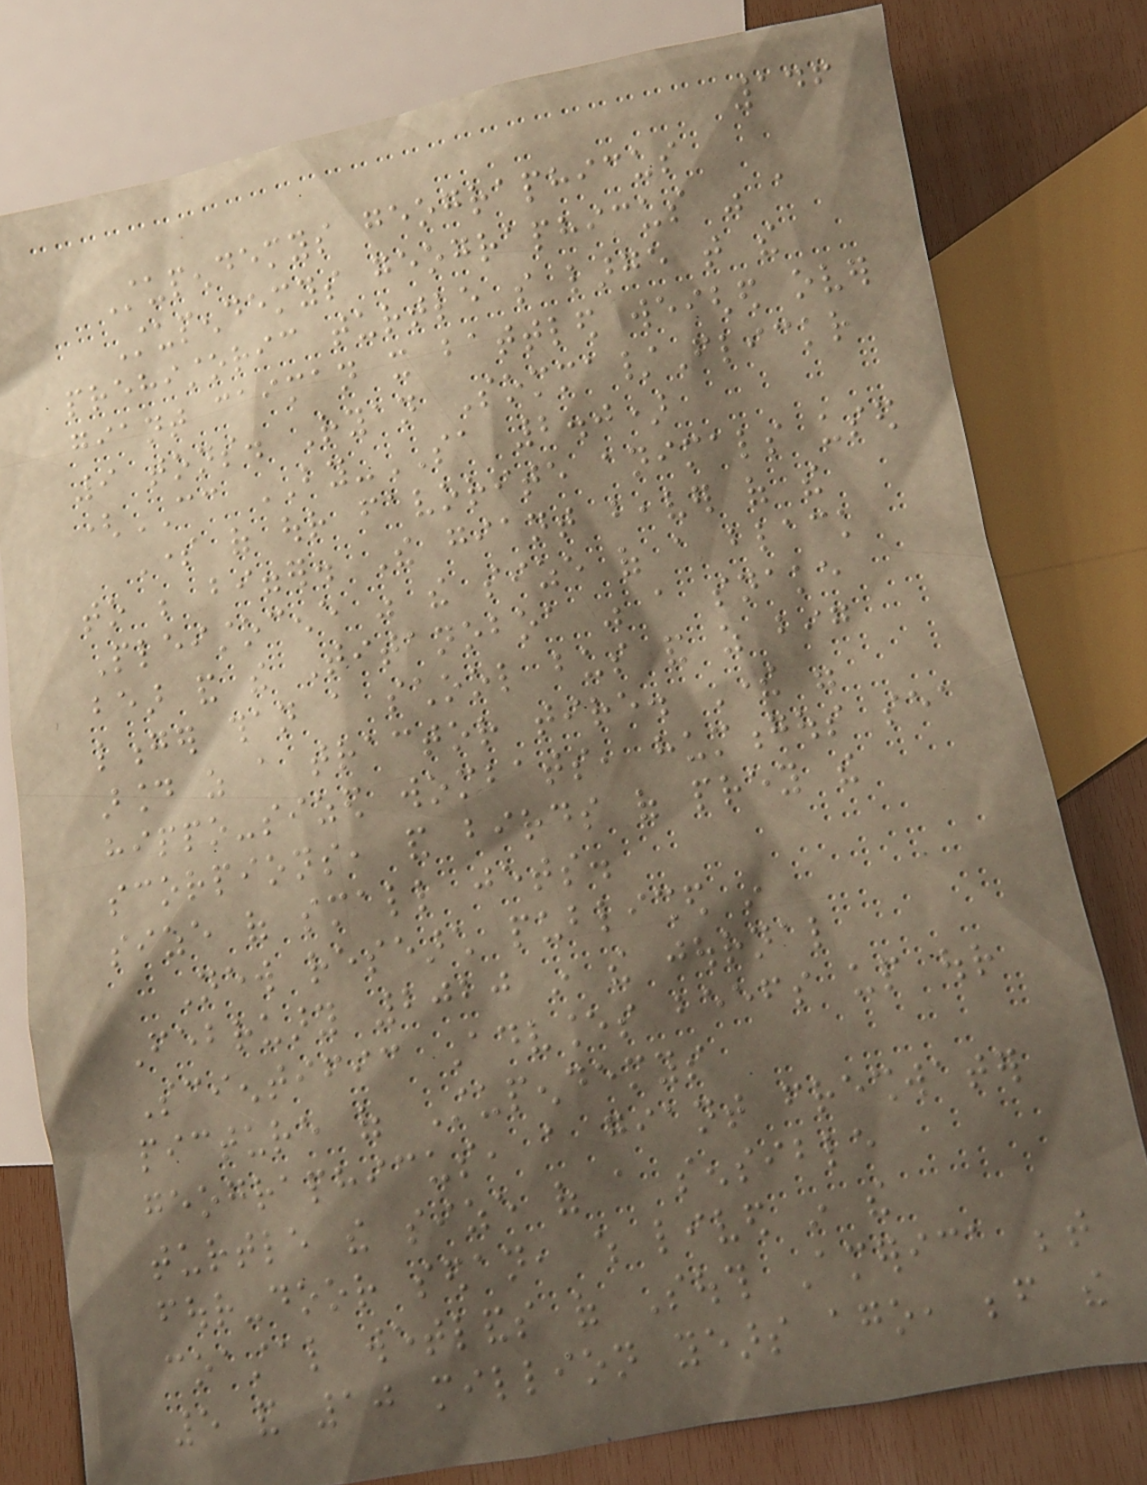146
Stupendemys geographicus
Stupendemys geographicus was a
prehistoric turtle so large that the
giant caiman it battled weighed over
9 tons. Ryan Somma/Flickr
(CC BY-SA 2.0)
Some of our favorite animals used
to be bigger. The giant beaver of the
Pleistocene was the size of a black
bear and the Titanoboa was a snake
longer than a school bus and as big
around as a tractor tire. There were
hippo-sized wombats, humongous sea
scorpions, and birds of prey the
size of small jets.
New research published in
February 2020 in the journal
Scientific Advances beefs up our
picture of Stupendemys
geographicus, a giant freshwater
turtle the size of a sensible
four-door sedan, which lived in the
coastal wetlands of South America between
5 and 10 million years ago, before the
